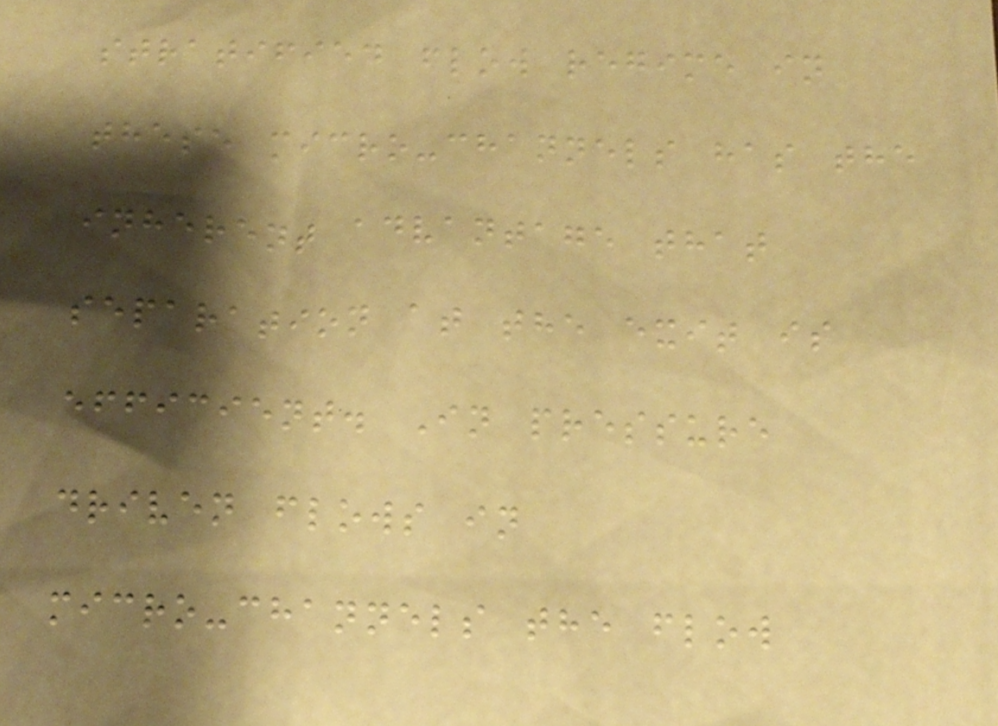stratified flow regime in
these micro-channels has the
inherent advantage that
separation at the exit is
efficient. In pressure
driven flows in
micro-channels the flow
